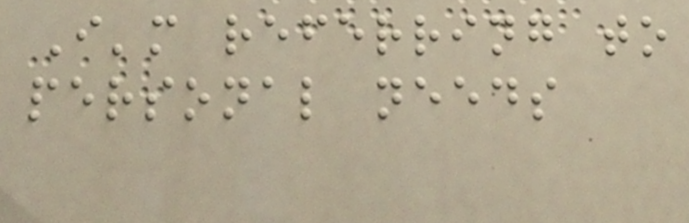I'm referring to
personal needs
